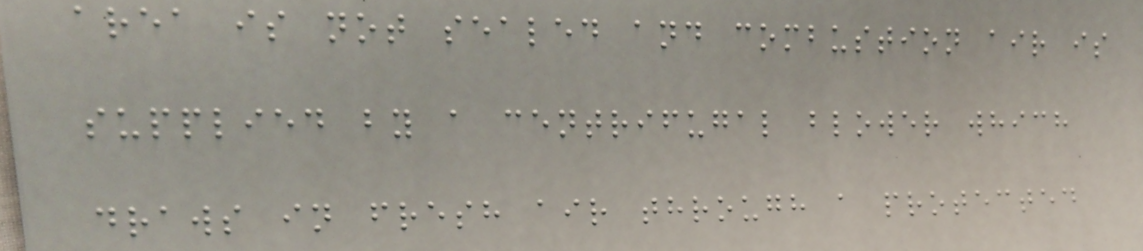area is not sealed and combustion air is
supplied by a centrifugal blower which
draws in fresh air through a protected
